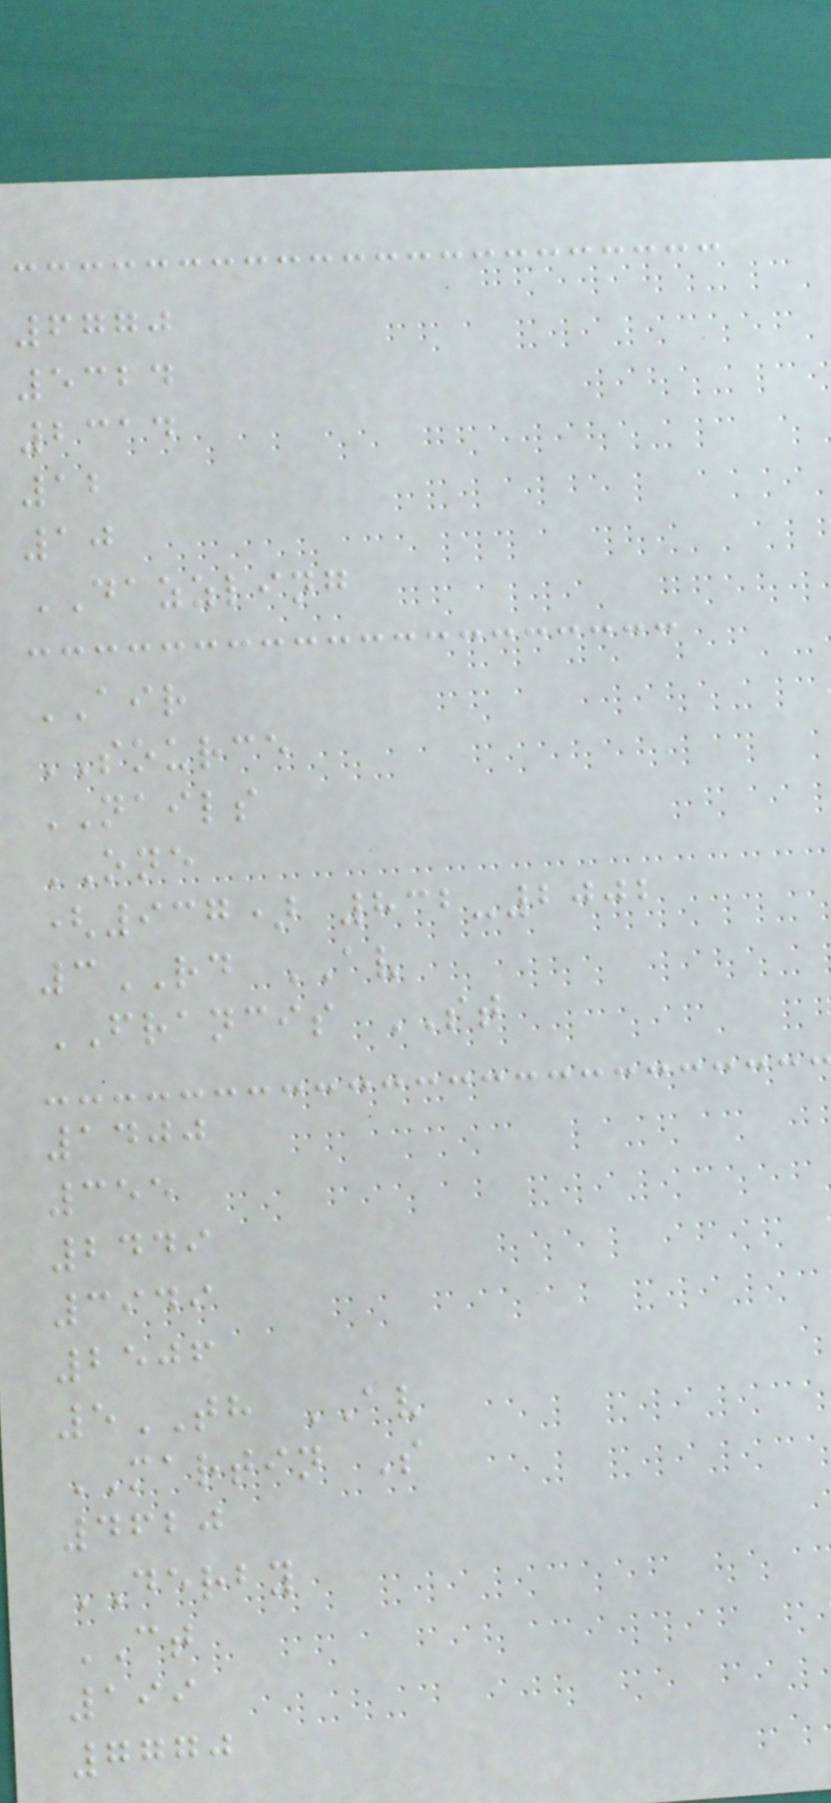6770
5324
2314
12
10
DAZZLING
AIR
SOURCE
NAILS
ONE
(937) 832-2002
3RD AV
FRANCIS ST
1400
355
2449
3949
2506
5TH AV
MARTIN S
4620
DERBY
CT
199
7770
